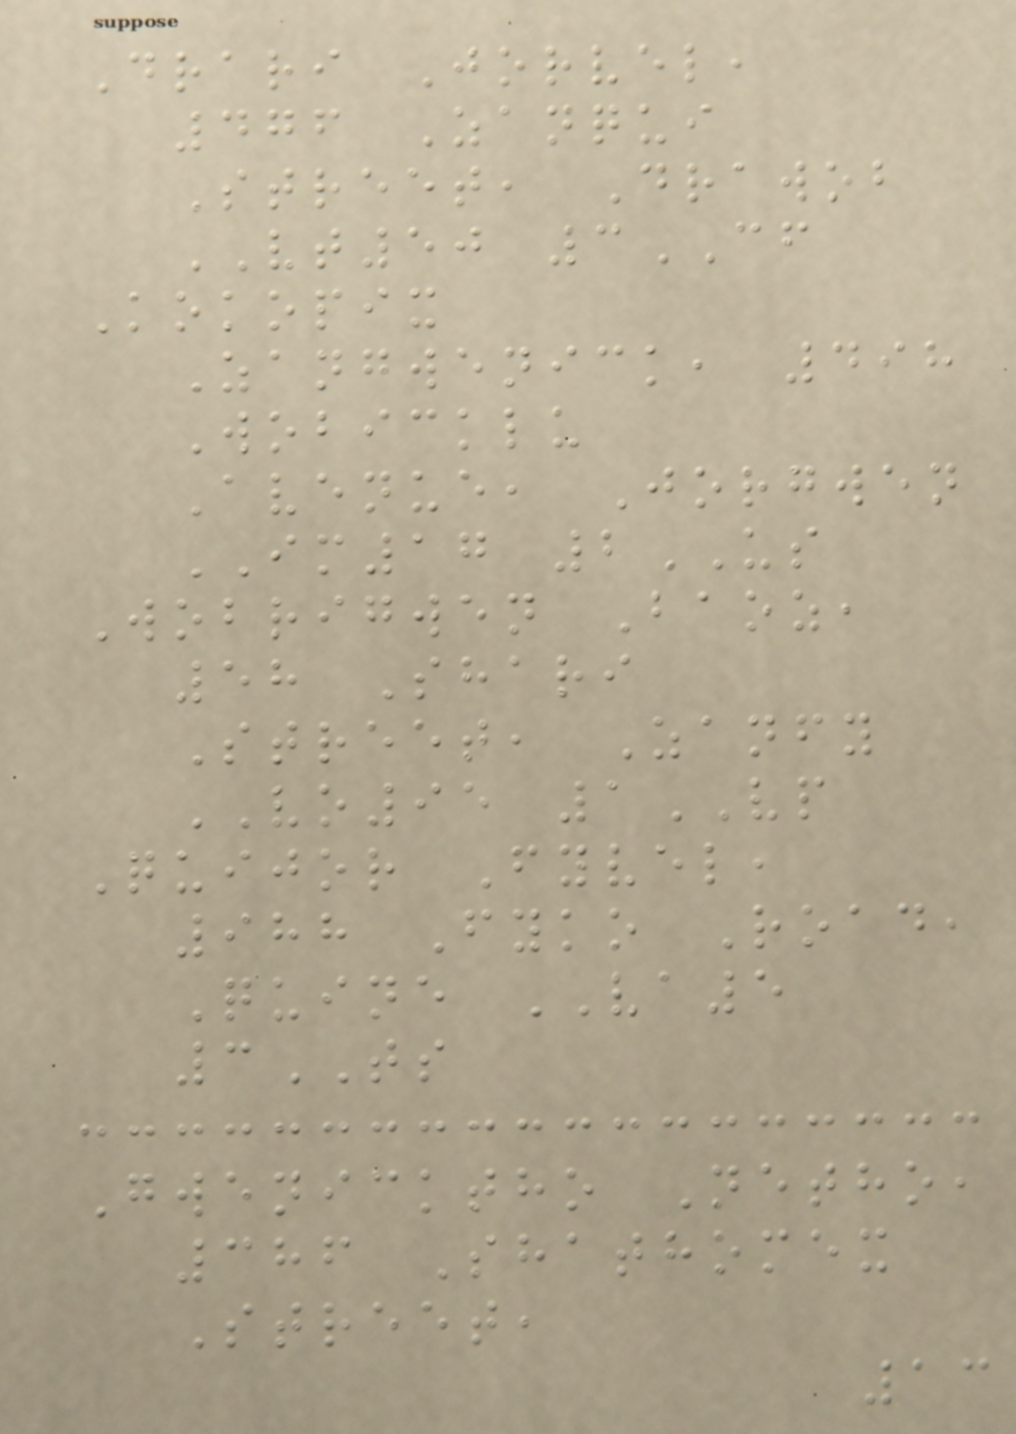Drari Jorvel,
476 Zanqui
Street, Drawob
VT50 3CF
Kokopix
Zangwenick, 498
Wobicklu
Avenue, Jorgwen
IM17 2US
Wobrigwen Baoz,
58 Shari
Street, Zanfy
VO95 1VP
Quijor Fyvel,
988 Fyko Road,
Quine VA5
3TS
Gwenicktho Netho,
386 Shathomex
Street,
13
